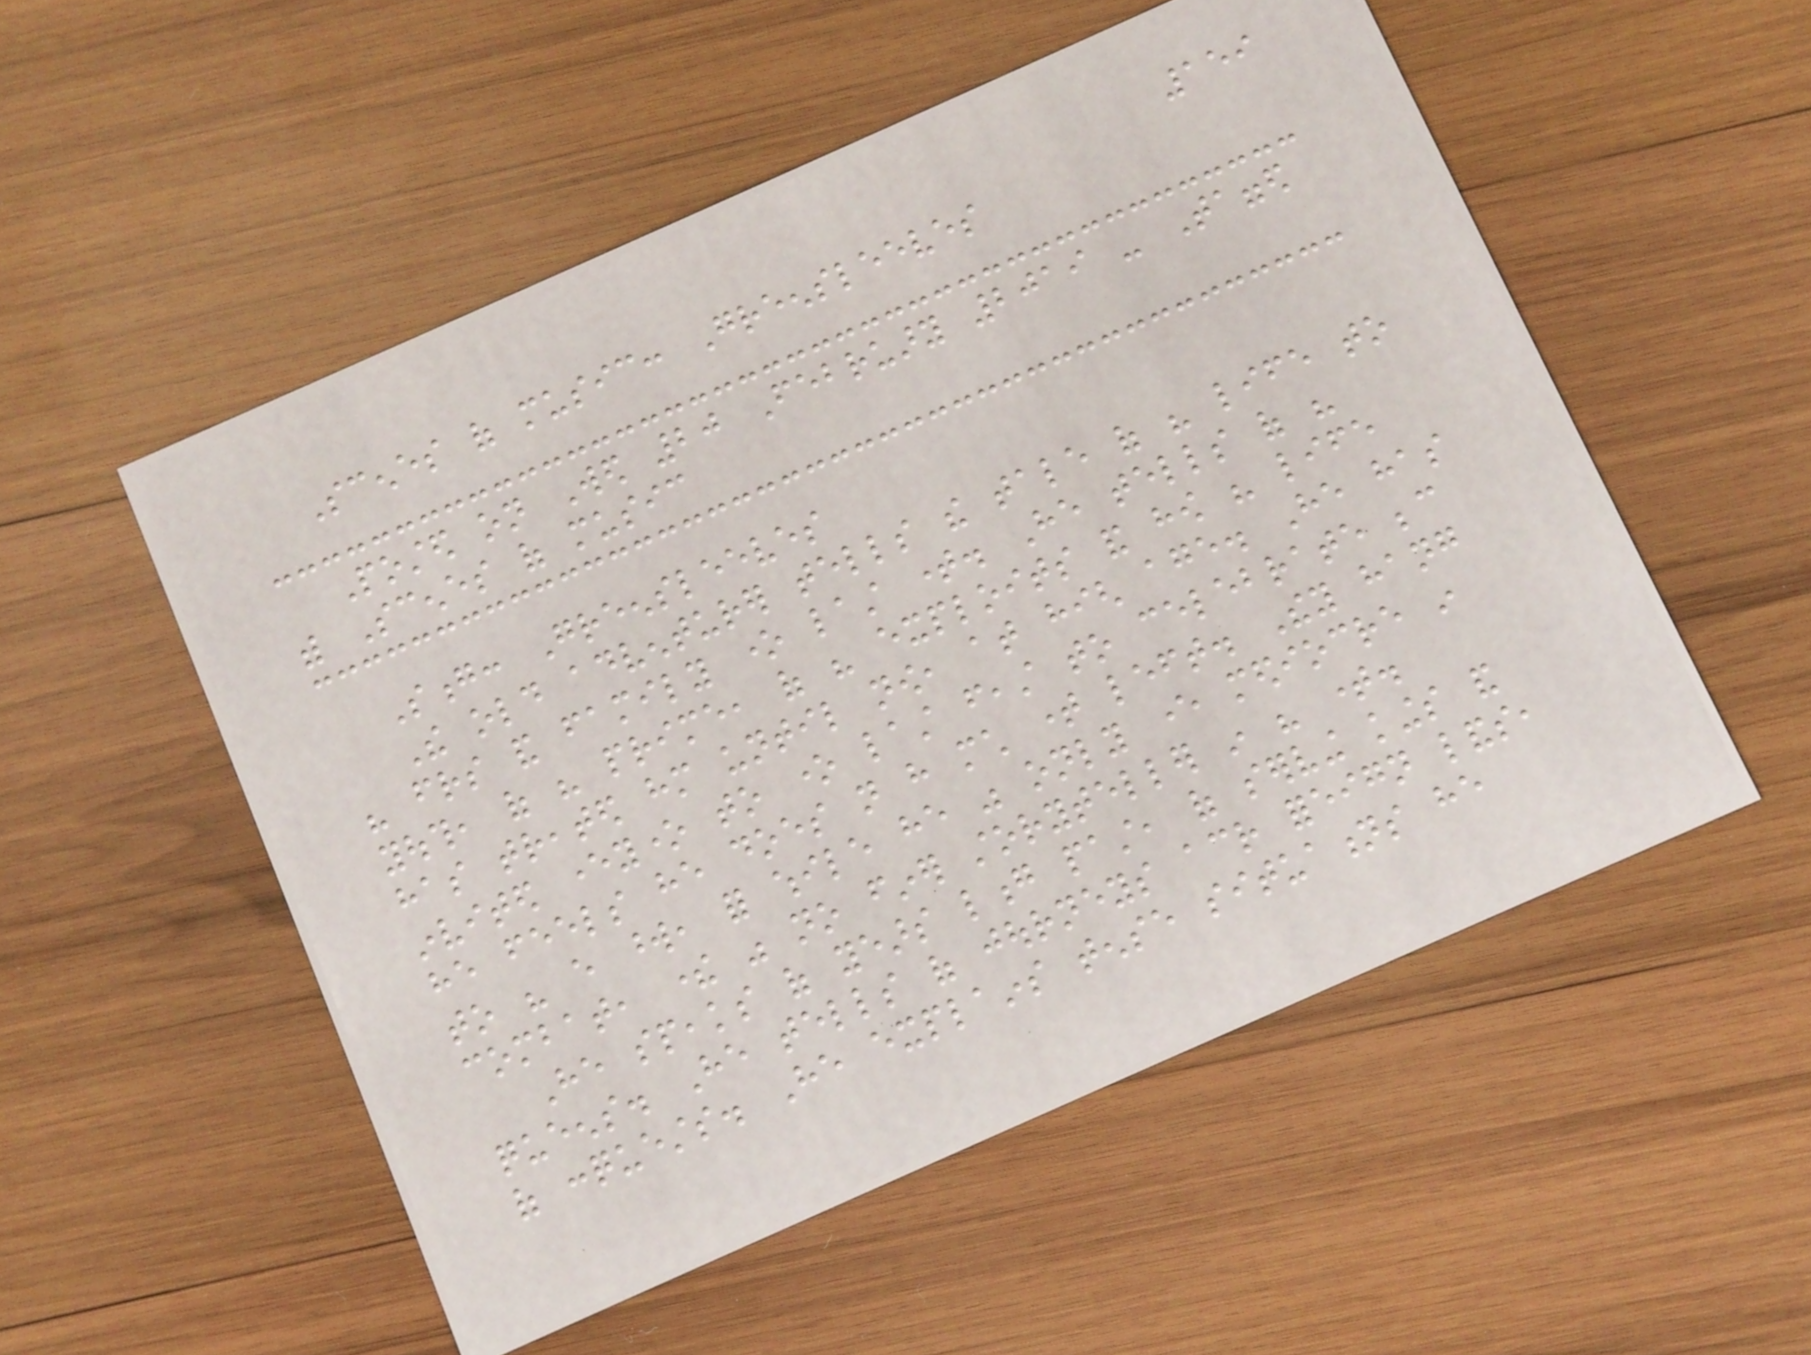159
Scenes of music: Greensleeves
Posted on Wed 20 February 2019 - Tagged
with Scenes of music
Song: Greensleeves
The old adventurer tells the tale of his life to
his friends and family one last time. He tells of his
youth, of his prime, of his exploits and how his life
has treated him until now, at high age. He has
invited everyone to one last feast to celebrate because
he feels he does not have much time left. They hang
to his every word, for while he was only ever mediocre in
combat, there was no finer storyteller in his time.
He speaks of years long past, of serving kings and
queens. He tells of journeys across foreign lands,
of conquests. He explains tense situations he
